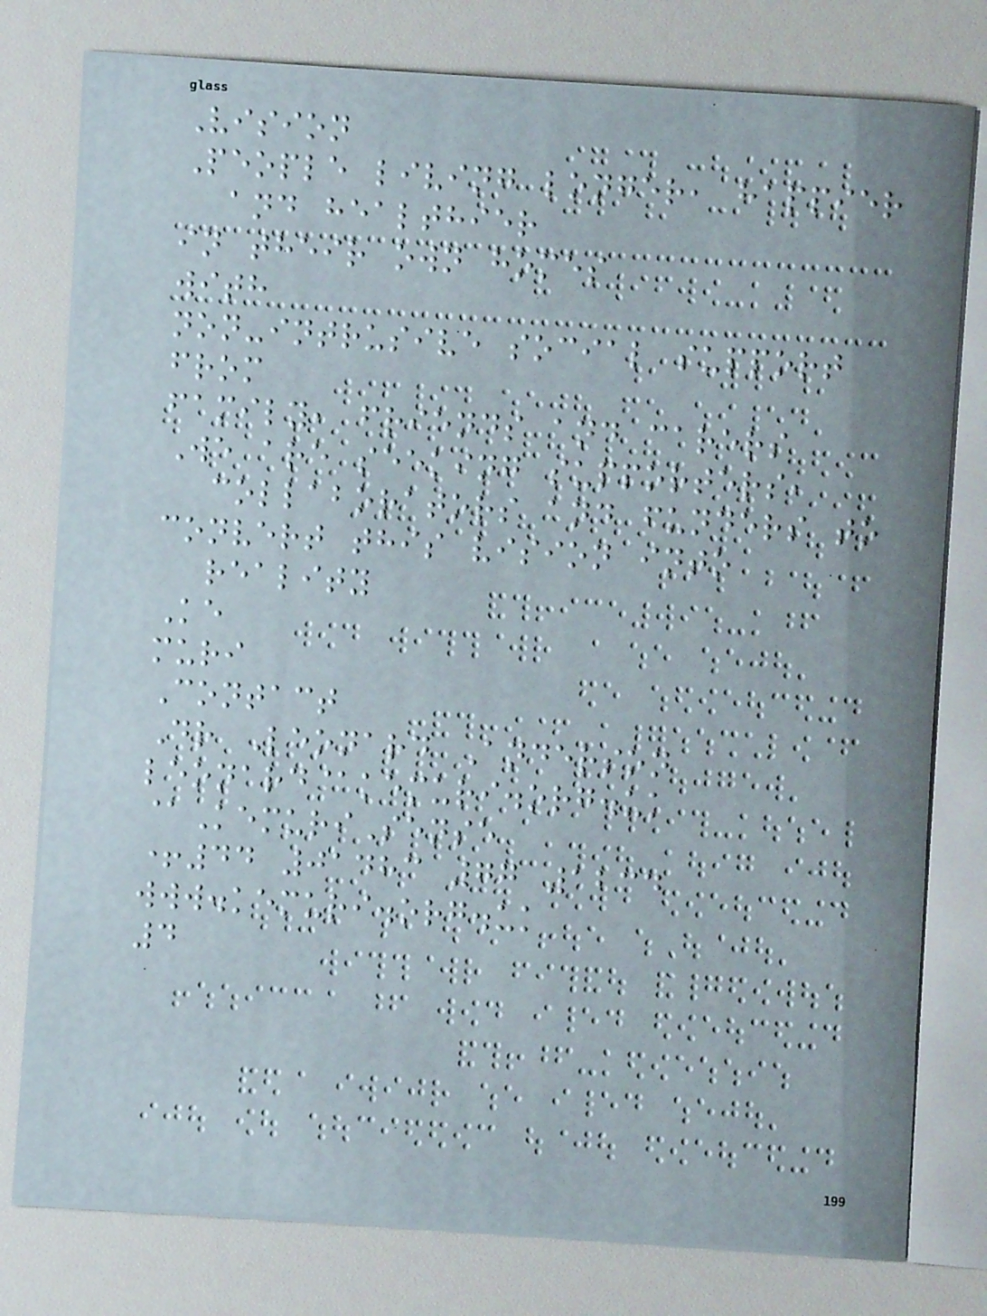Vision
People living longer, happier
and healthier
in their own homes
with
non-intrusive social support
from
family, friends and carers
We are seeking supporters,
collaborators and funders to
convert this vision into
reality
Ke
muri
Contact
Dr Leonard Anderson
leonard@kemuri.org.uk
@KemuriSense
+44 01483 77 1234
www.kemuri.org.uk
4
